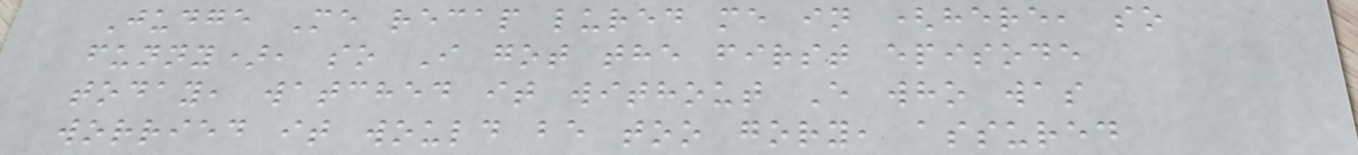Judge Me recap lured me in (here, so
funny), so I got the first episode
today, watched it without E who was
worried it would be too gory, assured
